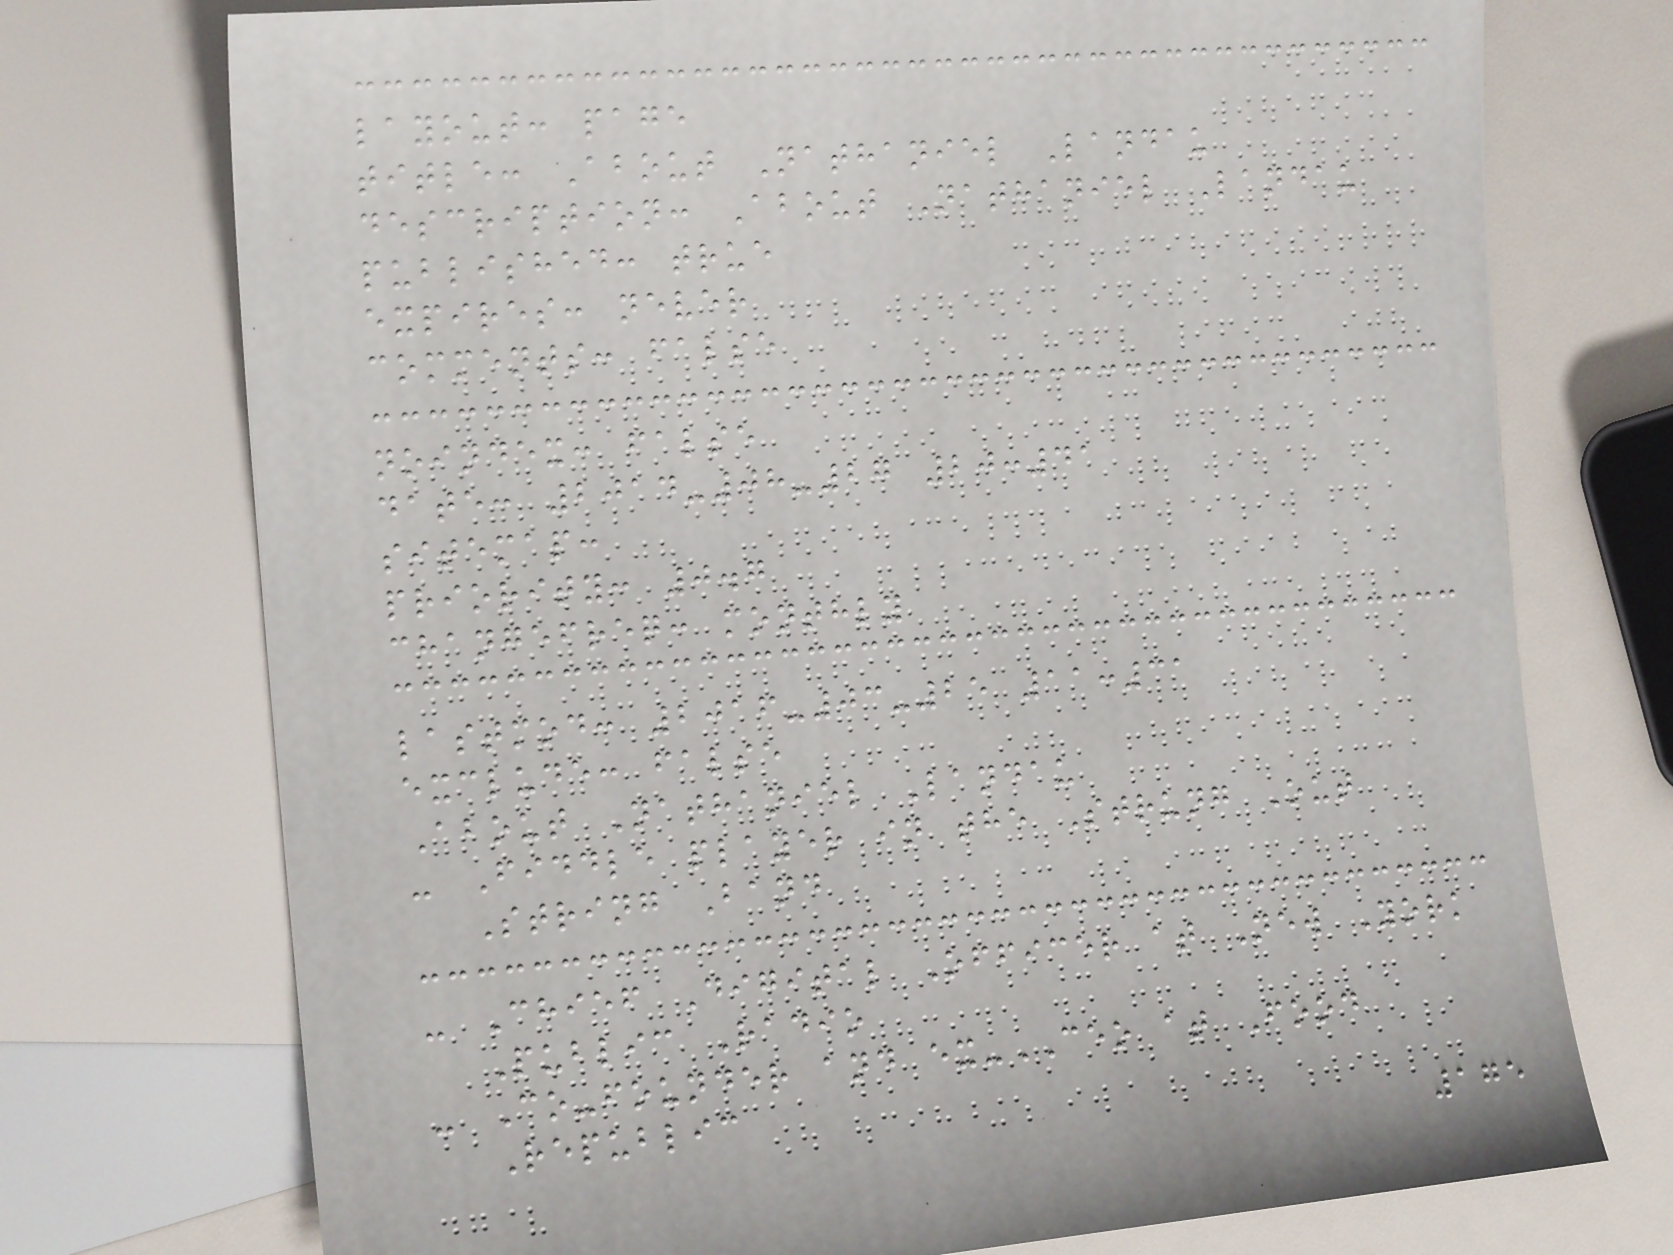layout: page
title: About Nathaniel Landau
description: About Nathaniel Landau
published: true
expires: never
comments: false
noindex: false
date: 2014-08-27 20:41
sitemap:
priority: 0.7
changefreq: monthly
lastmod: 2016-03-25 11:31
exclude: false
About Nathaniel Landau
- Fiddle player in the Strung Out
String Band
- Chief Digital Officer at New York
Public Radio
- Co-founder and ex-CEO at Food
Republic
175
